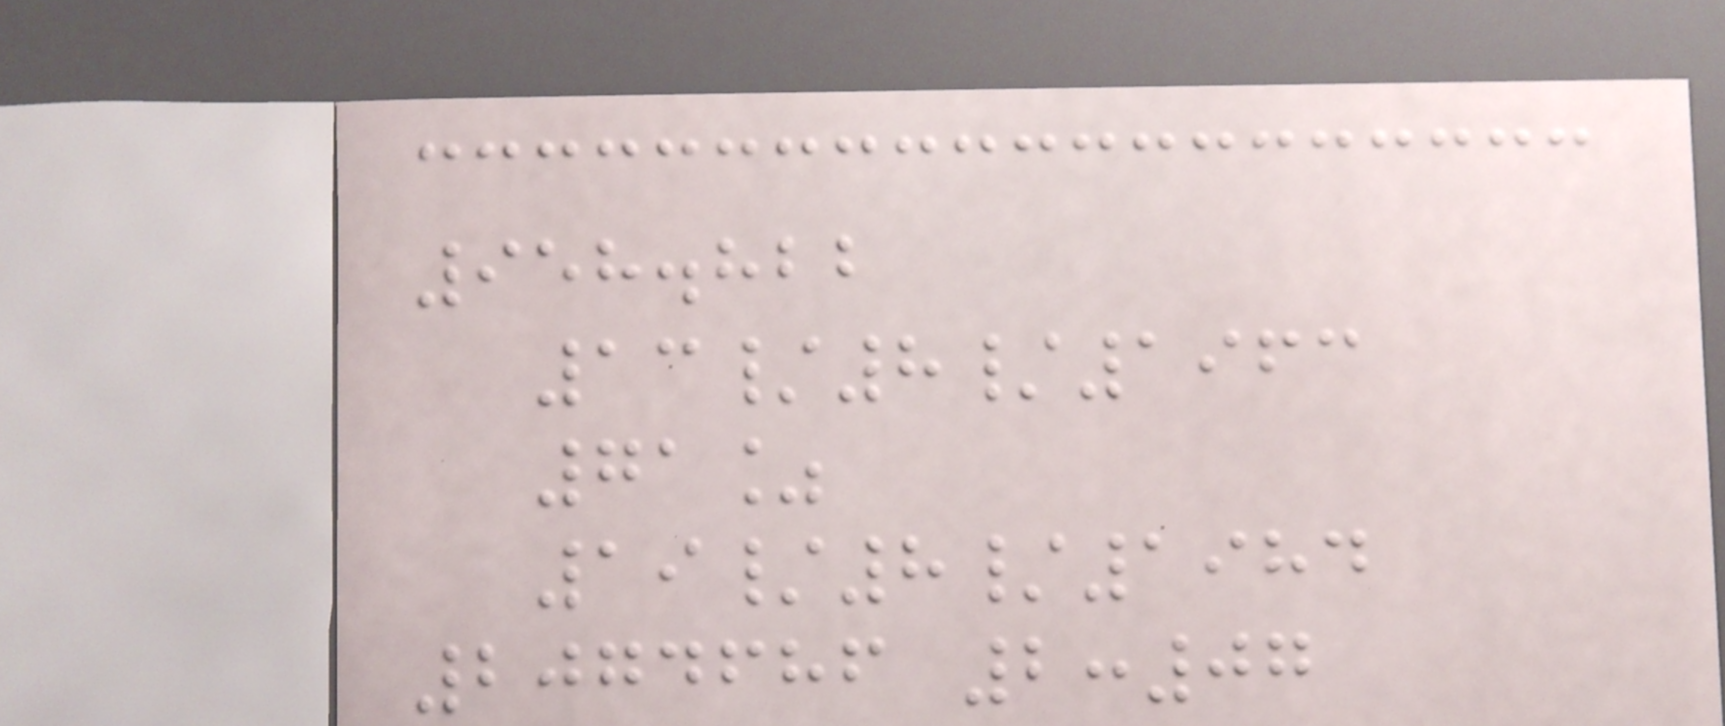958.822
13/8/1963
71%
19/8/1984
2074686 2:07
